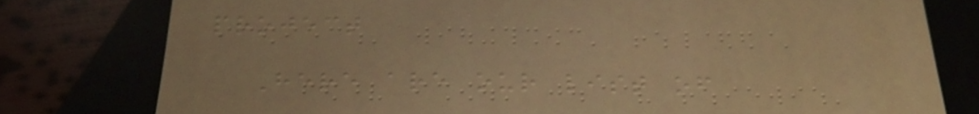project
Here are our list of
